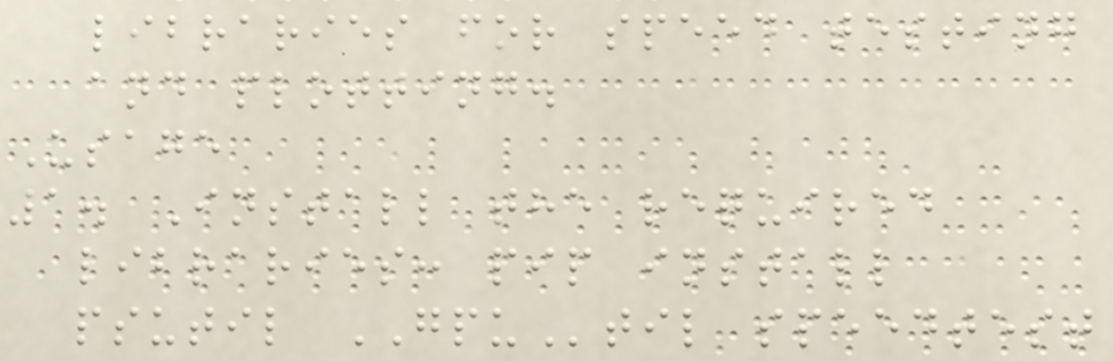libraries for speed testing
and plotting.
Usage
1. Install the required
libraries: pip install
psutil GPUtil speedtest
